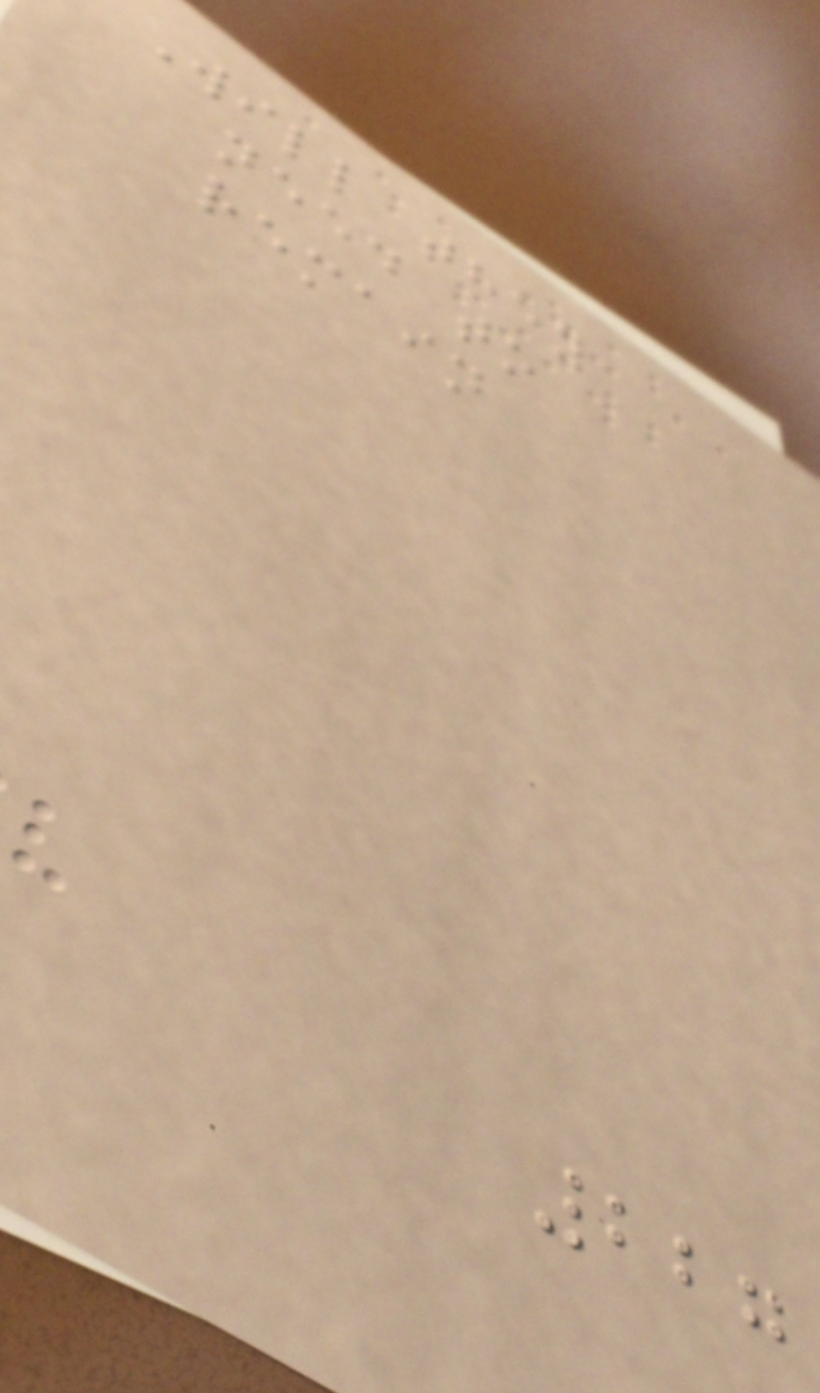Will they
need to
remain
227
